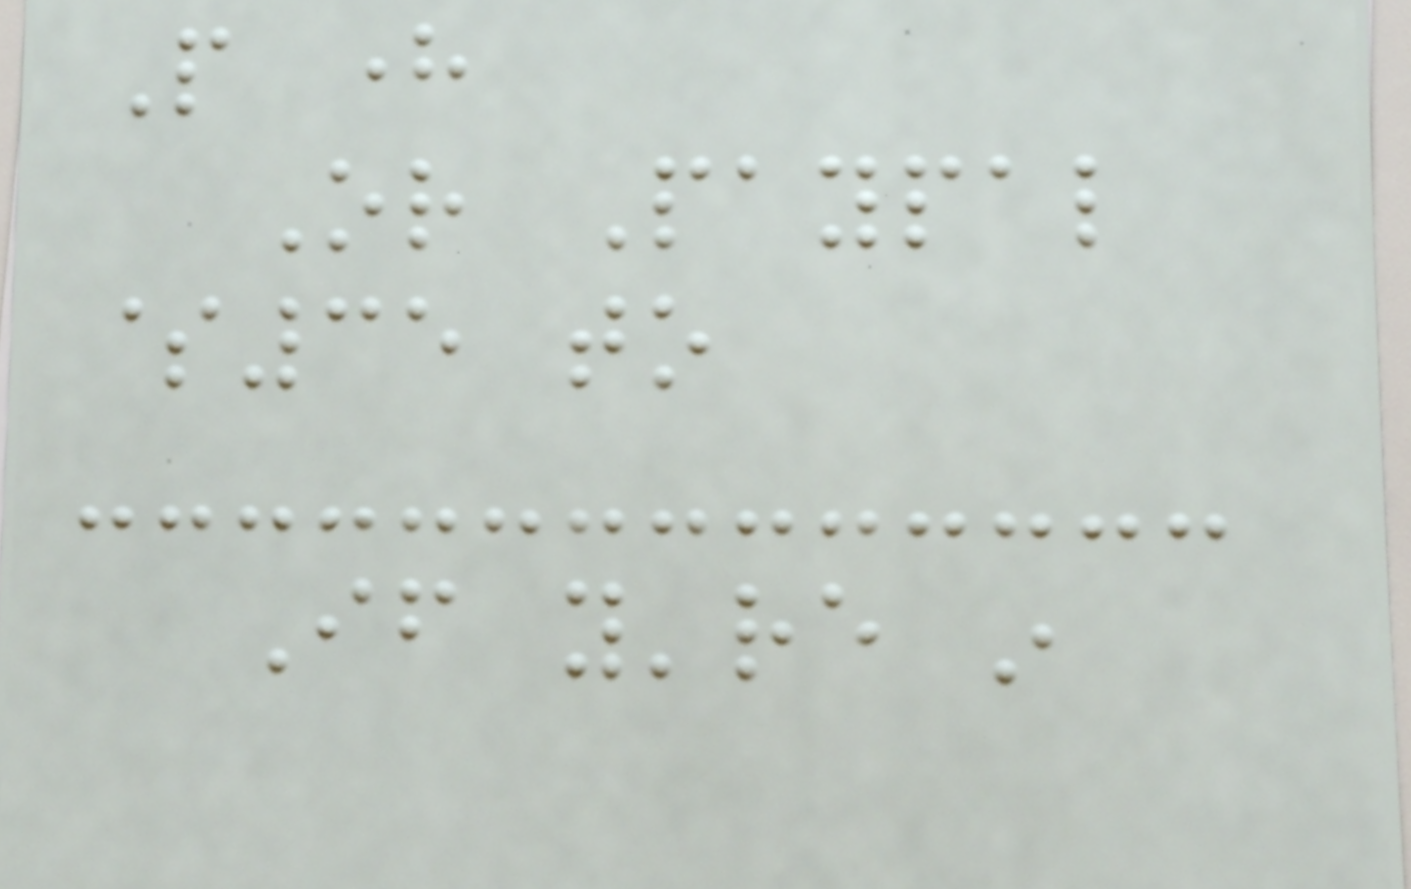People here
Or Paypal
$35 to
If you're in
